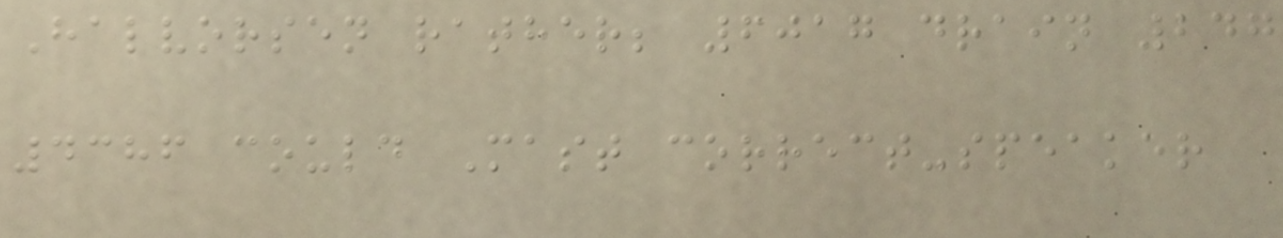Halvorsen rather; 6017 drain 247
4386 could Mast correct-speaker
